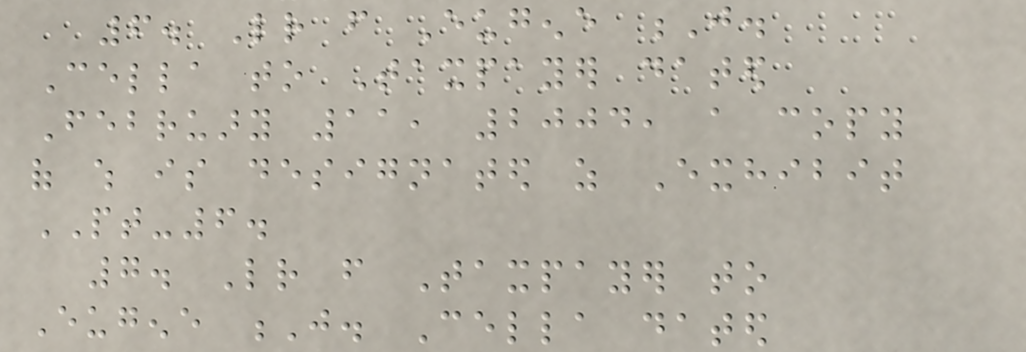6. Letter from Eugene J.
Cella to Taxpayer dated
February 11, 2004, a copy
of which is designated as Exhibit
PT-6.
7. Letter from Taxpayer to
Eugene J. Cella dated
